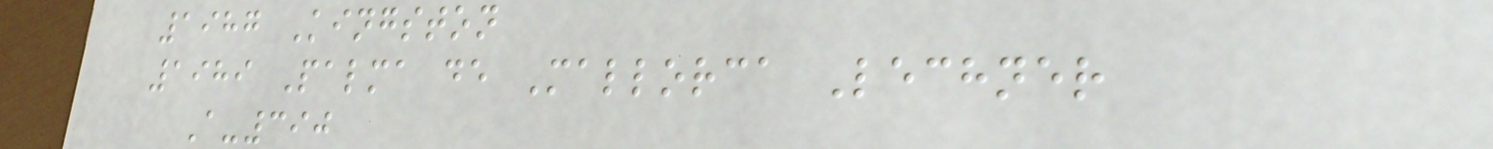1987 Kingston
1989 Palma de Mallorca Lechner
A-390
